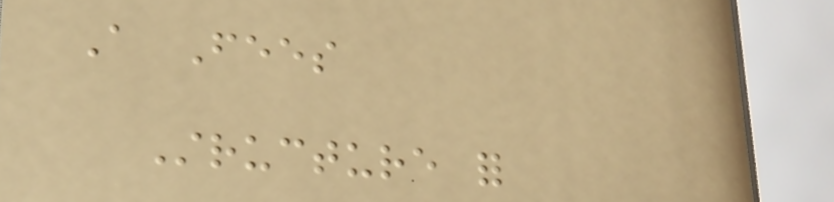A Fees
Structure for
